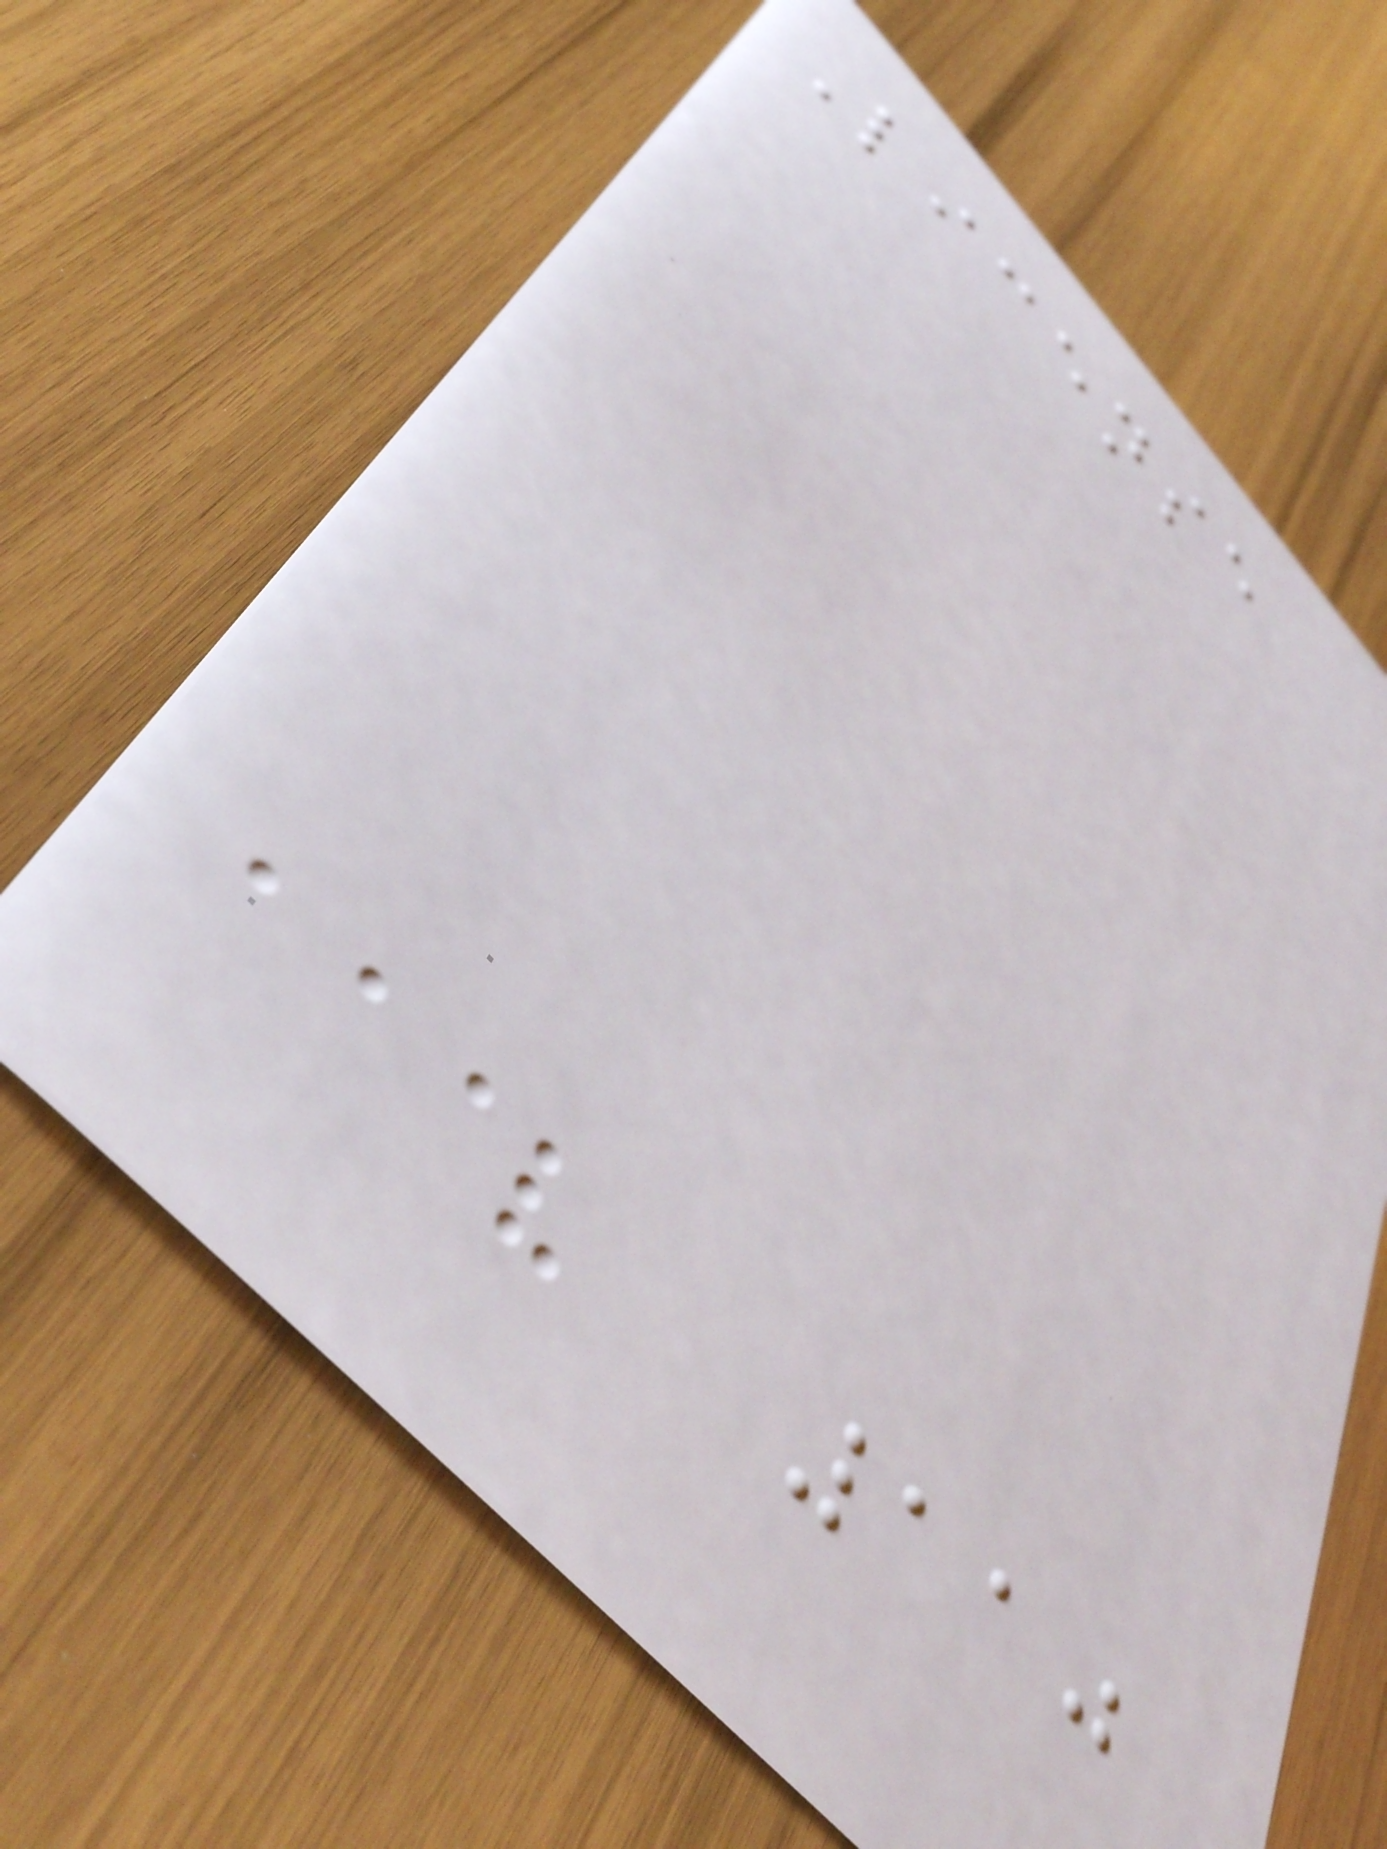License
110
